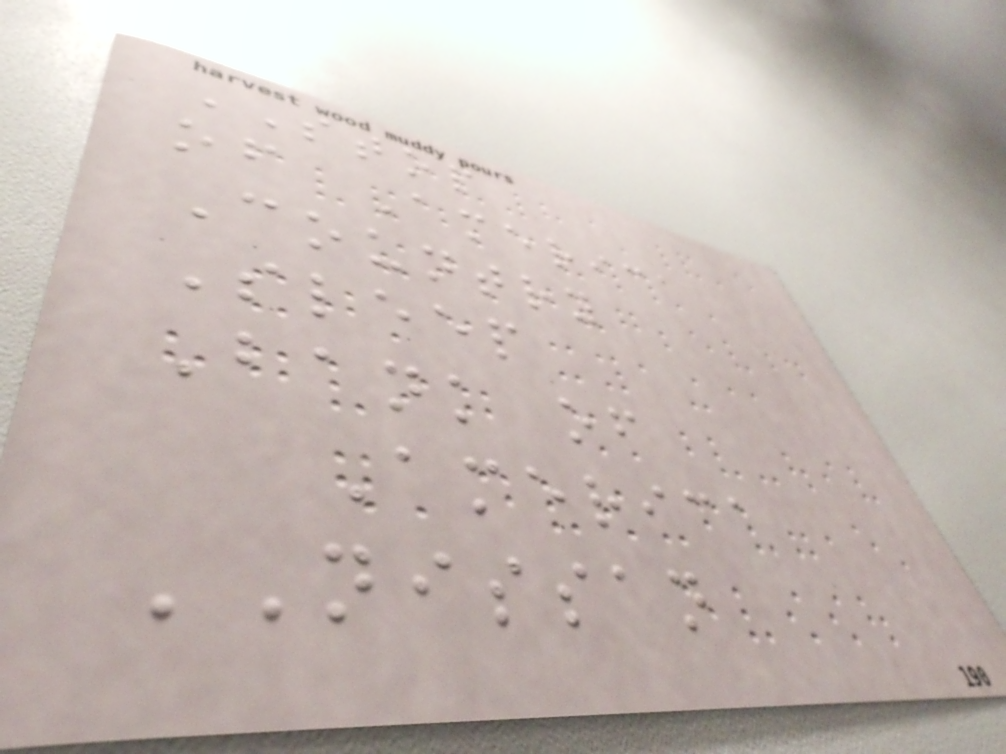STOP
of America
Country
Sleep
Bank of
America
NISSAN
